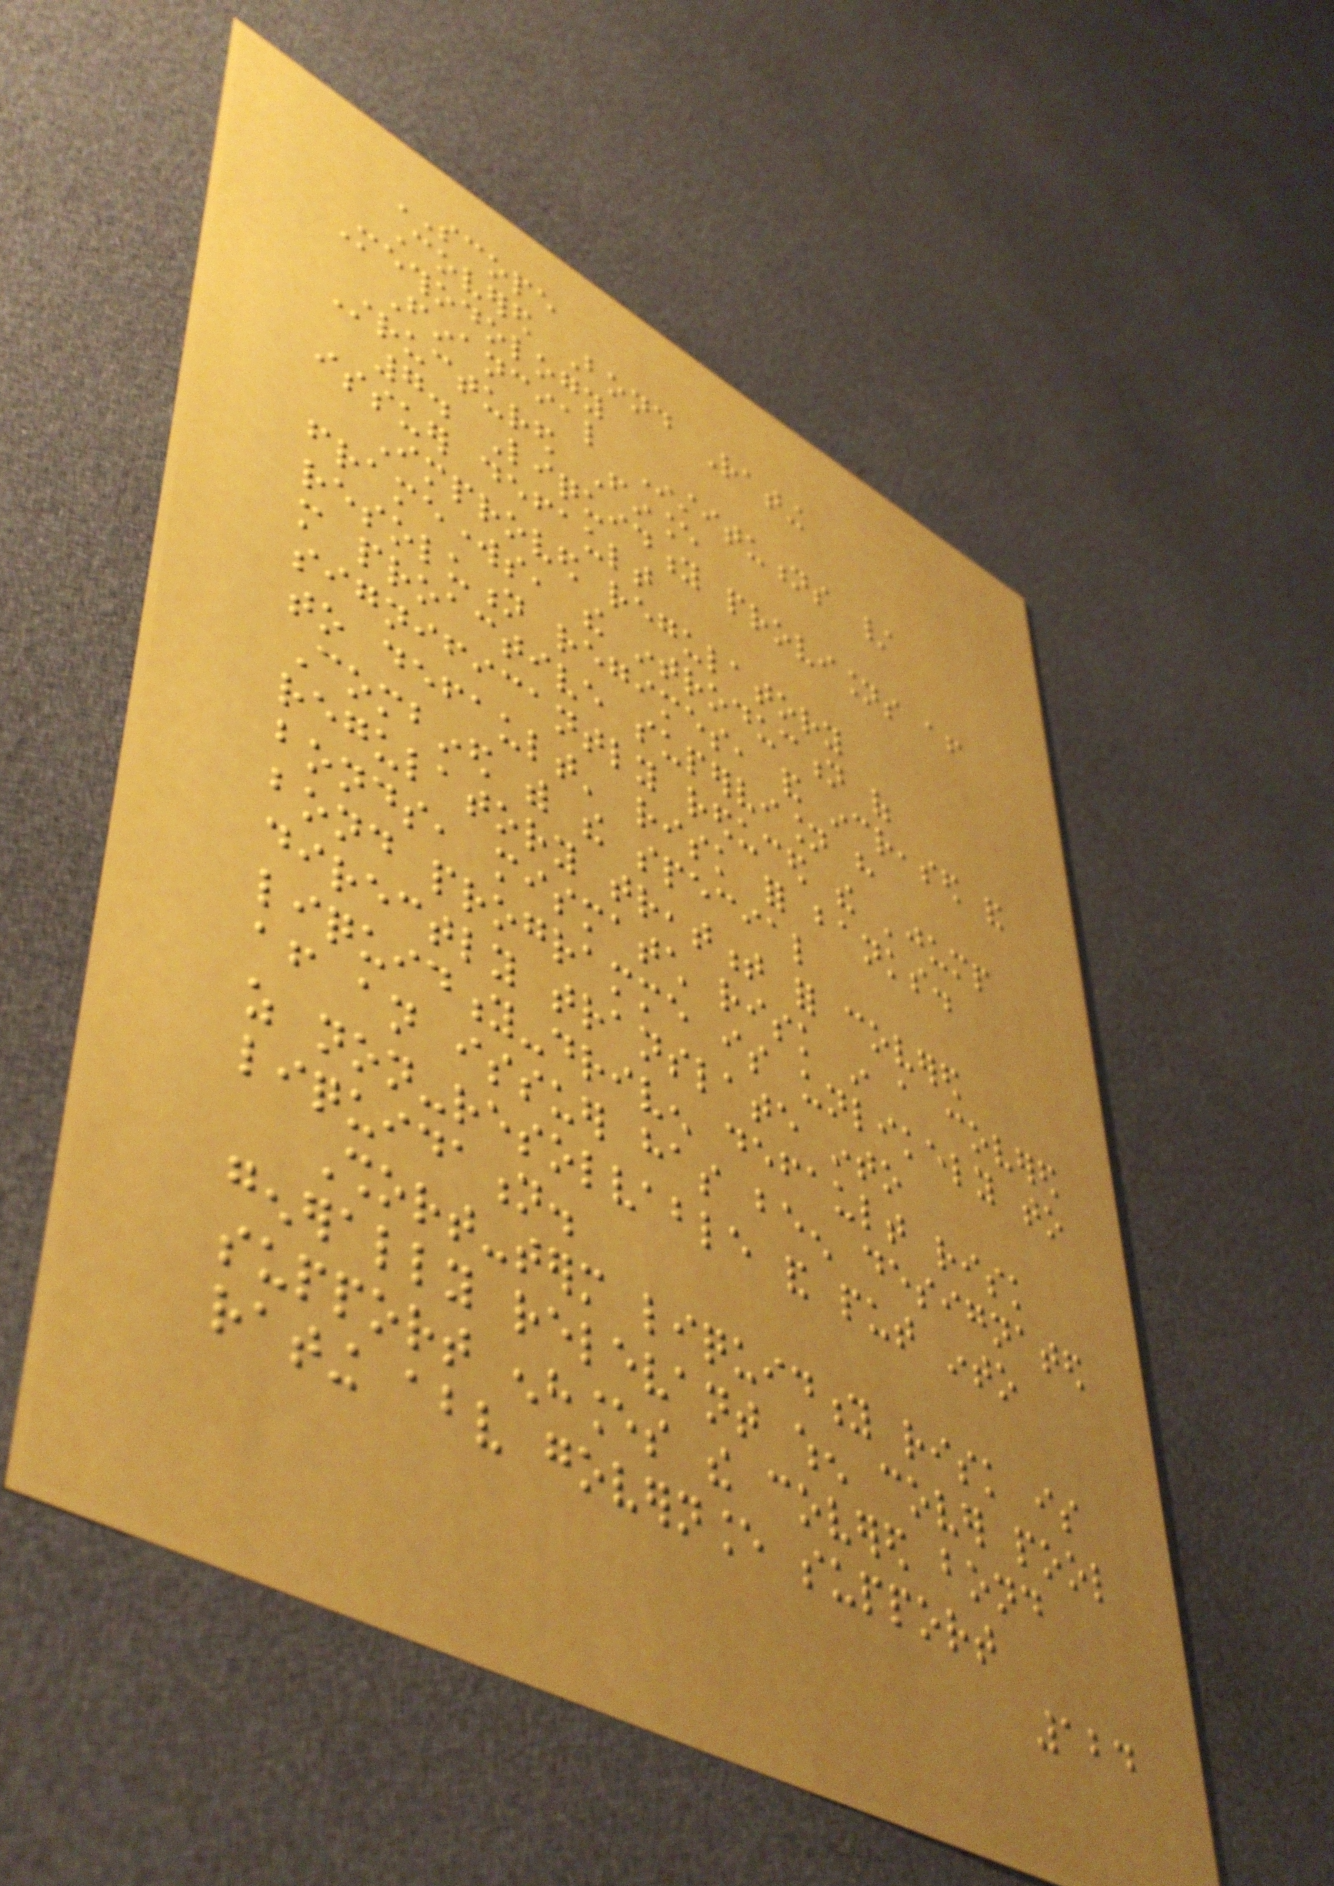SCOPE
Covered Bond Rating
Methodology
Financial Institutions /
Structured Finance
7. Liquidity provisions after
issuer default
Improved regulatory
frameworks, the introduction of
resolution regimes, and increased and
more proactive supervision have
significantly reduced the 'jump
to default' risk for banks.
Combined with the special
regulatory treatment for covered
bonds, mismatch risk in a covered
bond programme is unlikely to
directly translate into
liquidity-driven default risk
after an issuer has been designated
as non-resolvable and put into
liquidation.
Short-term liquidity risk is
generally relevant when cover pool
support enhances the covered bond
rating above governance support
124
